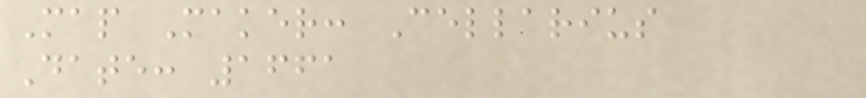Map Maker: Cellarius
Date: 1661
